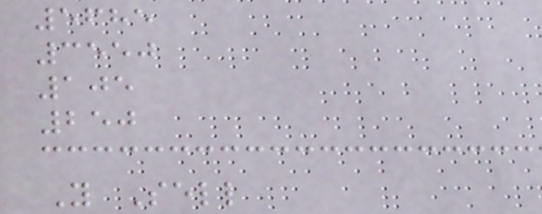5685
3550
105
250
You Sell
